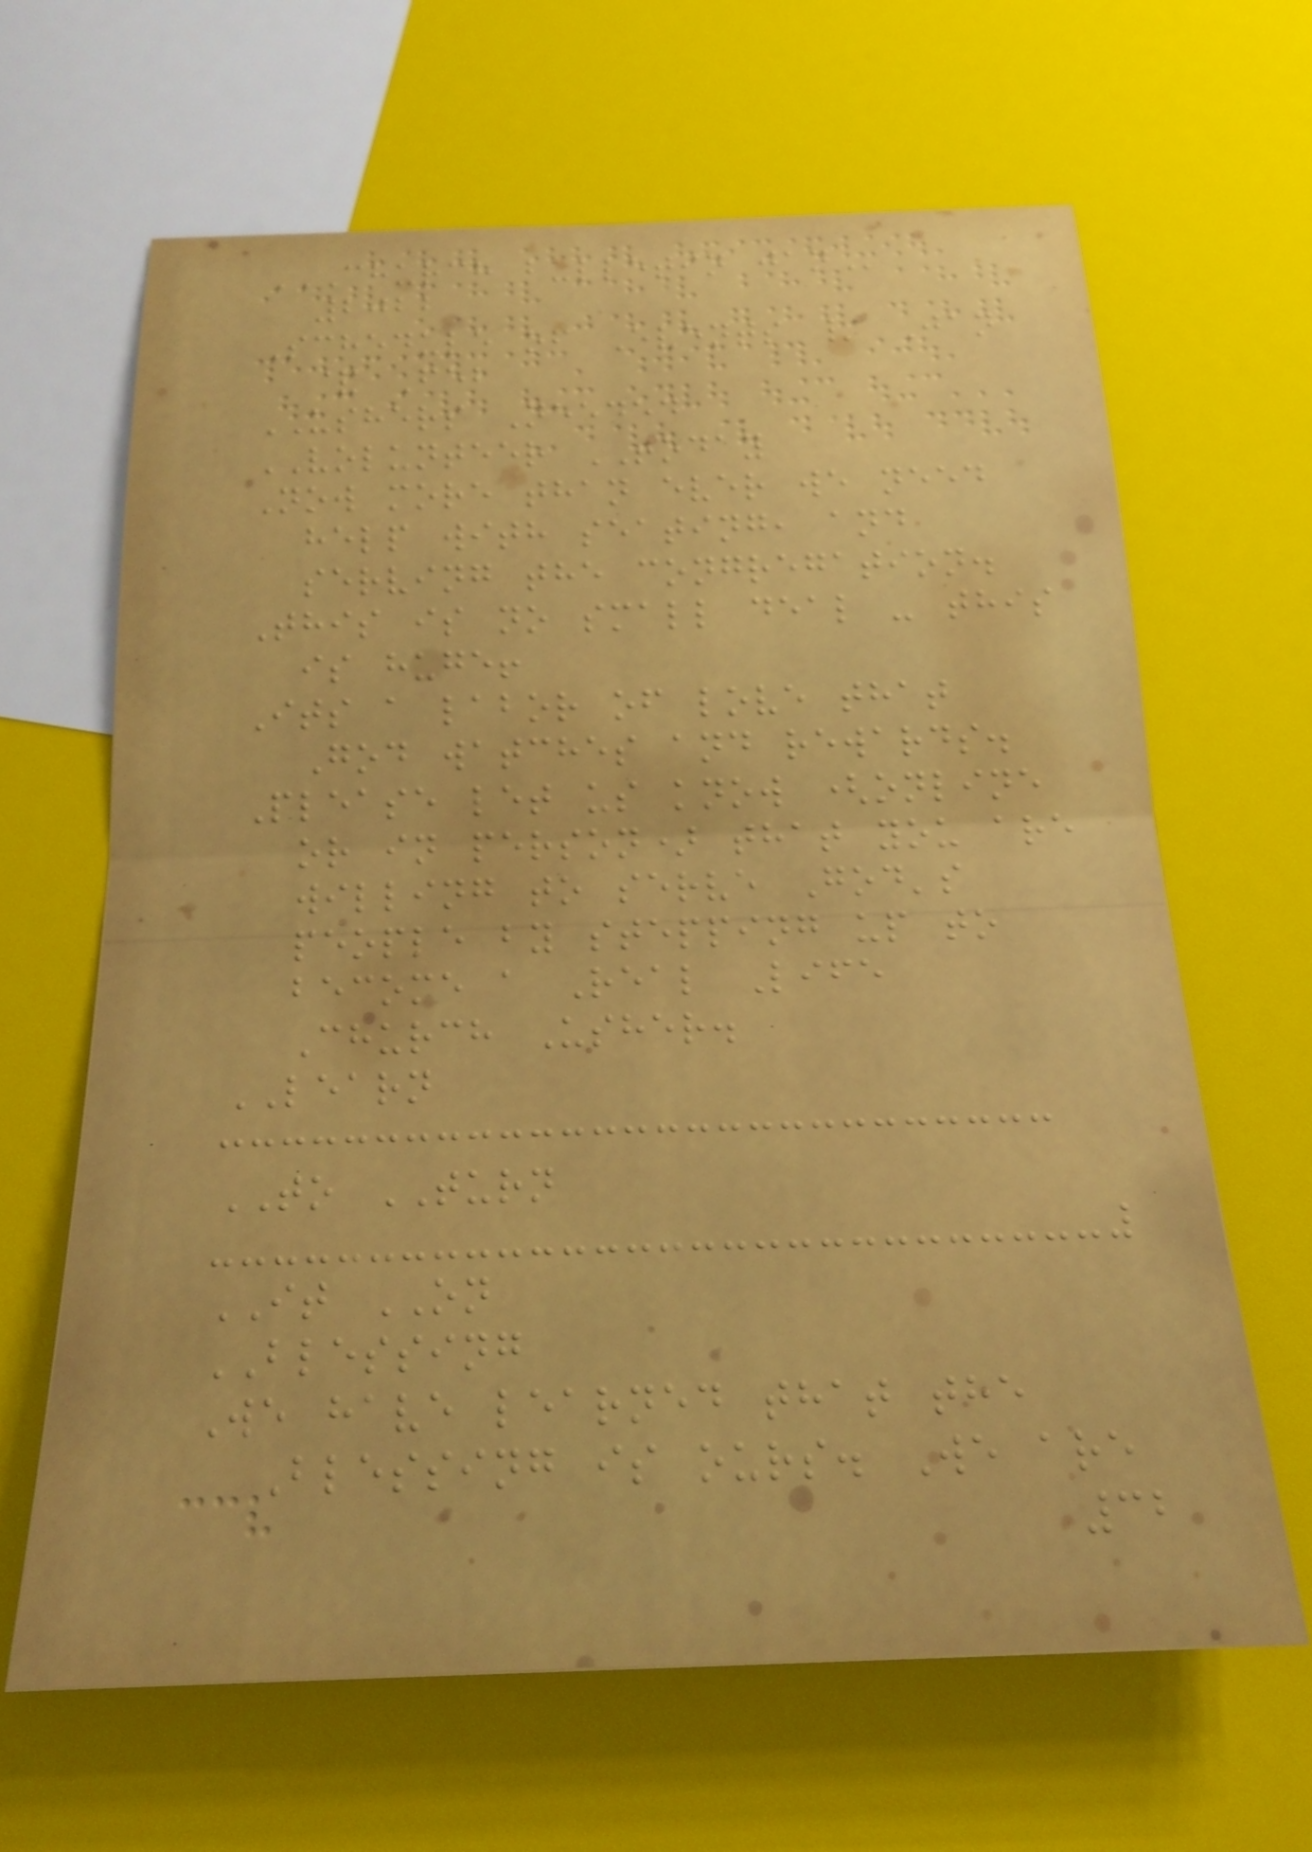CHURCH BULLETIN JAN
2022
Schedule of Events / Jan
& Feb
USHERS Needed
VOLUNTEER TODAY
Now more than ever we need
help with seating, and
serving the congregation.
This is no small deal - this
is huge!
Its a labor of love that
God watches and rewards.
Please let us know (online
or in person) that you are
willing to serve God's
people by stepping up to
become a Real Life
Church Usher.
LEARN
TO TURN
IT ON
BLESSING
We have learned that the
Blessing is ours. We are
32
